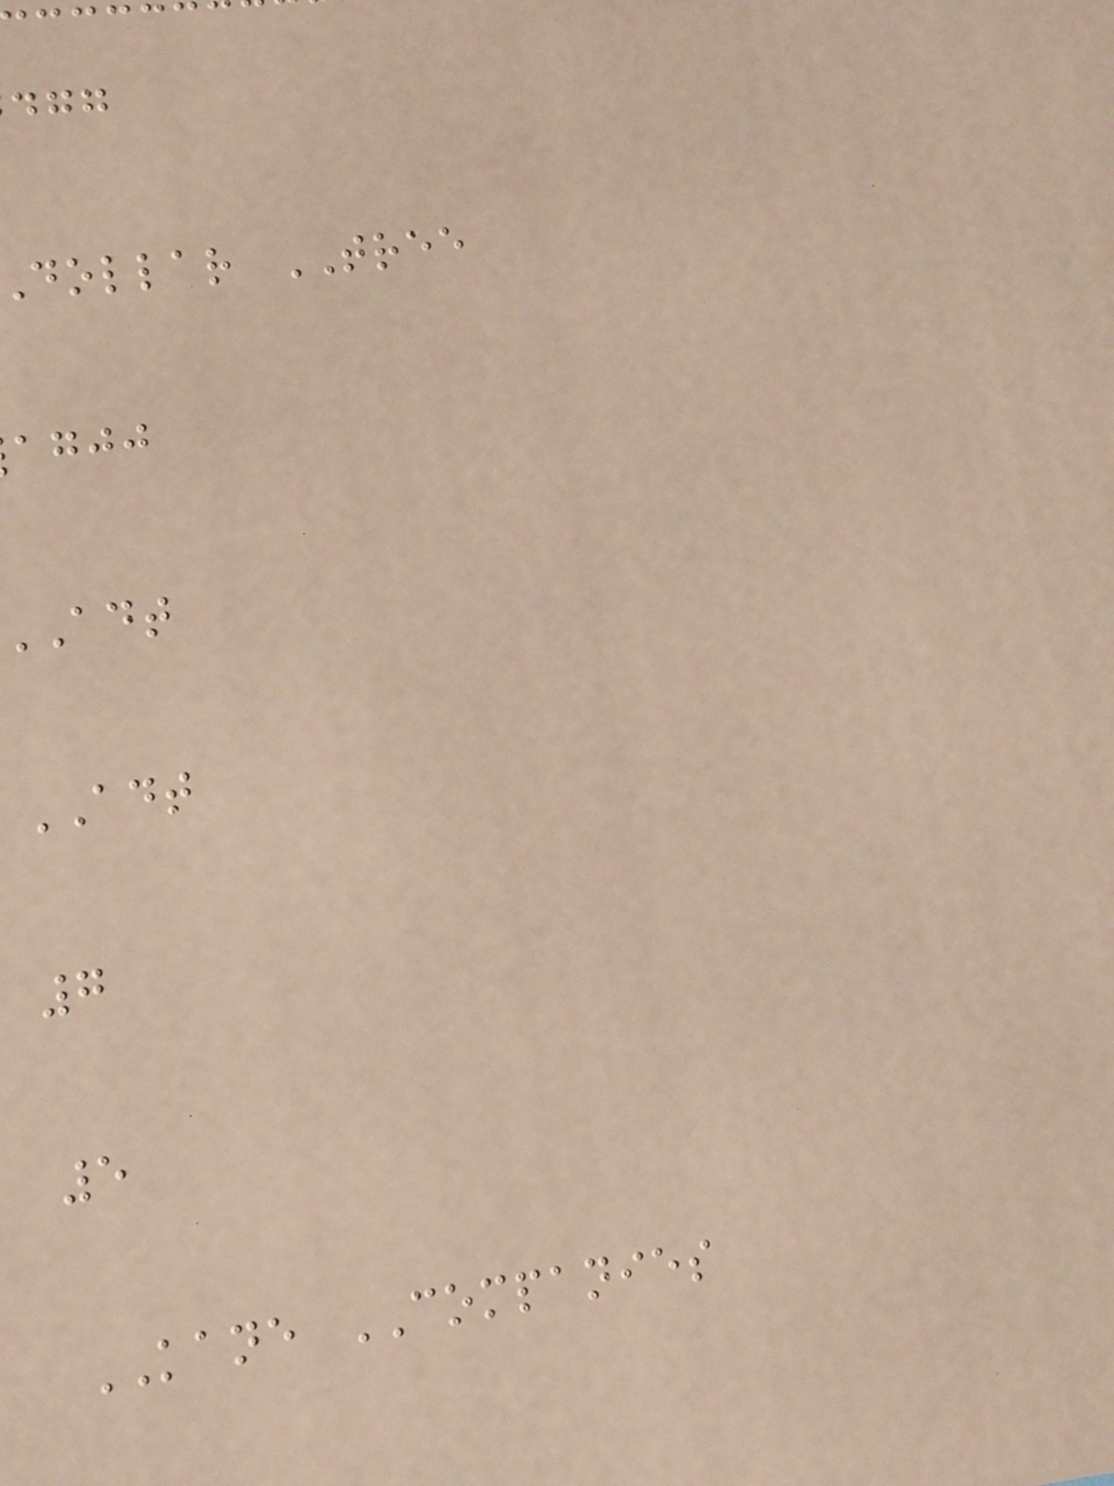dollar TREE
agjj
ADT
7
5
KANE COMPANIES
